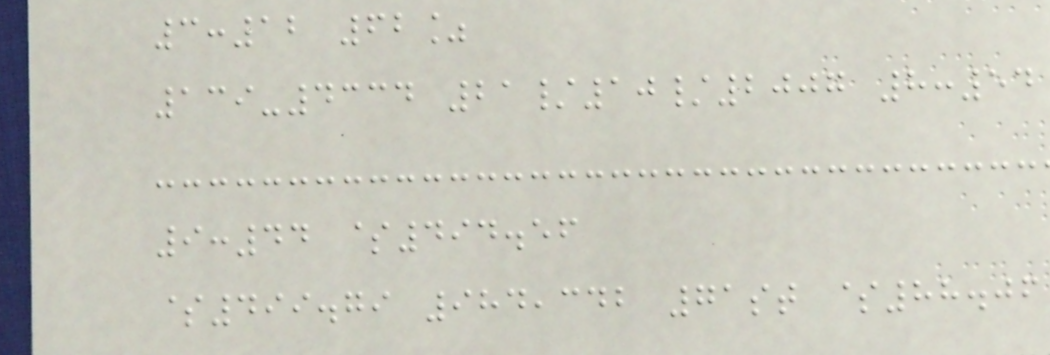3:12 62%
139-4334 21/10/2007 8:54
9:44 $494.56
$499.79 984,342 71st $88.06
